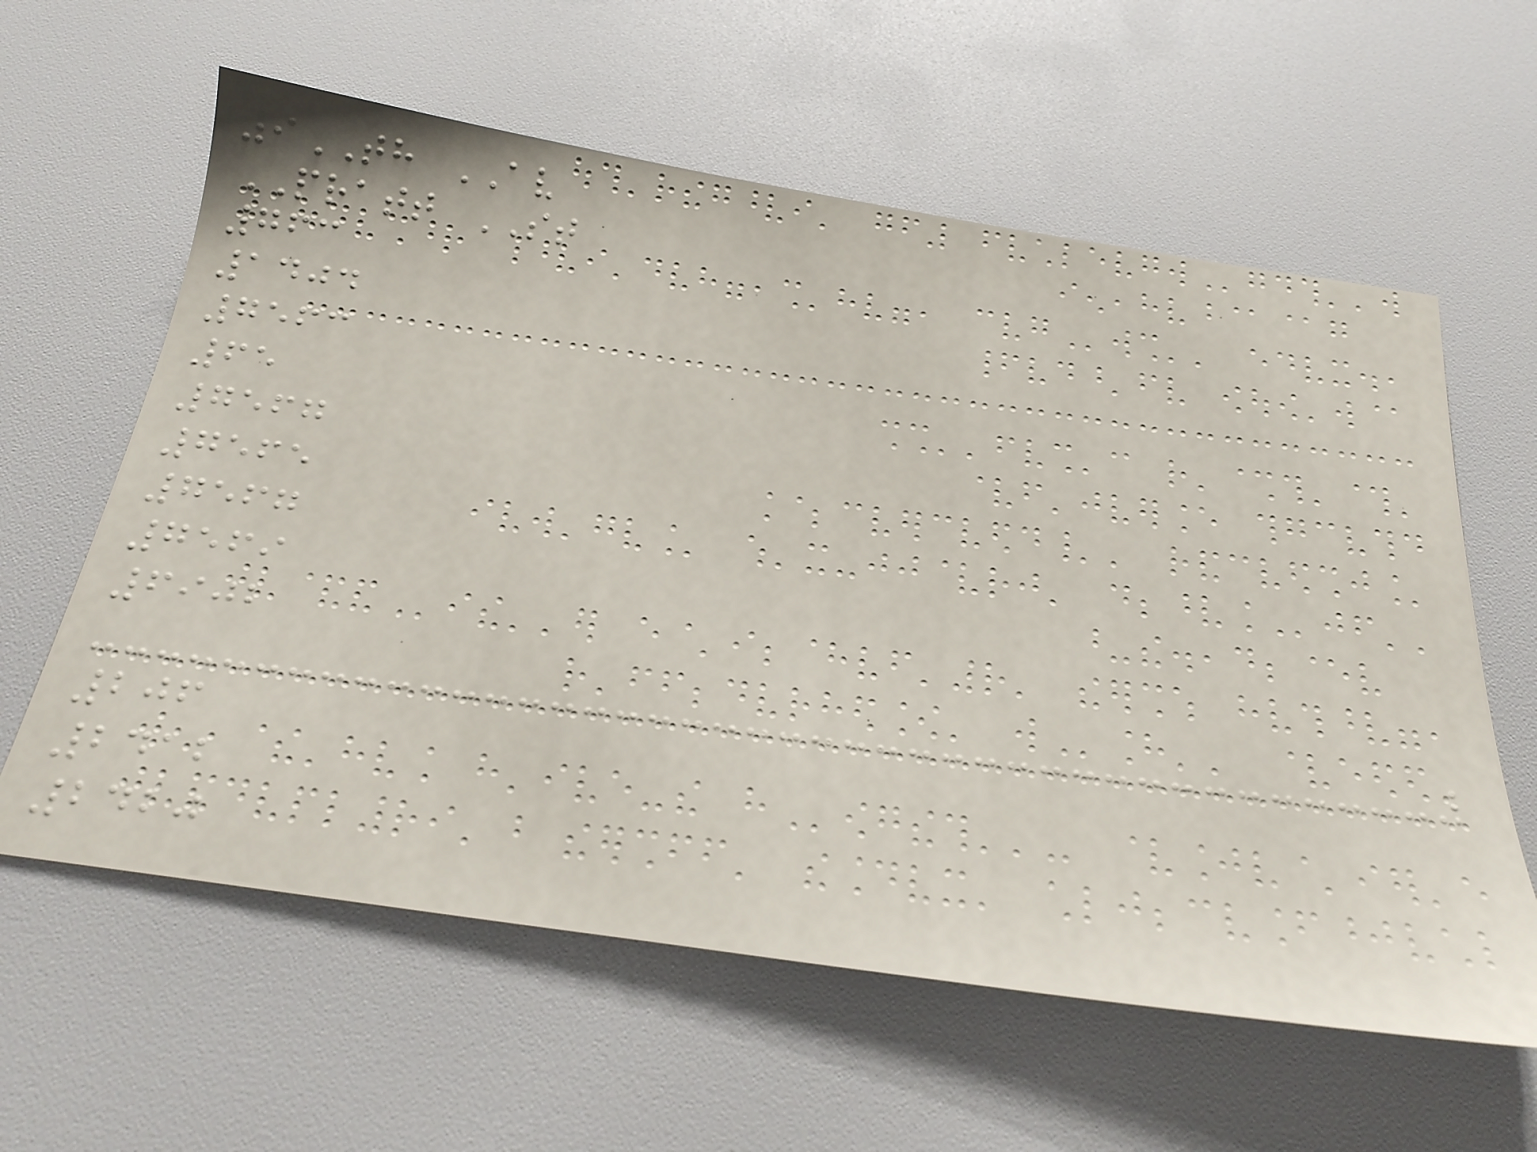9TH AV
PRATT ST
763
1404
7563
65
7567
7565
7567
7569
6902
206
2412
2420
